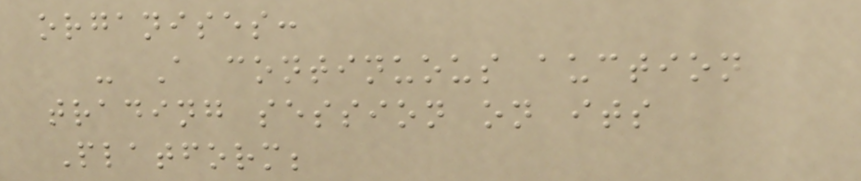organises:
- A continuous auction
trading session on its
Platform;
